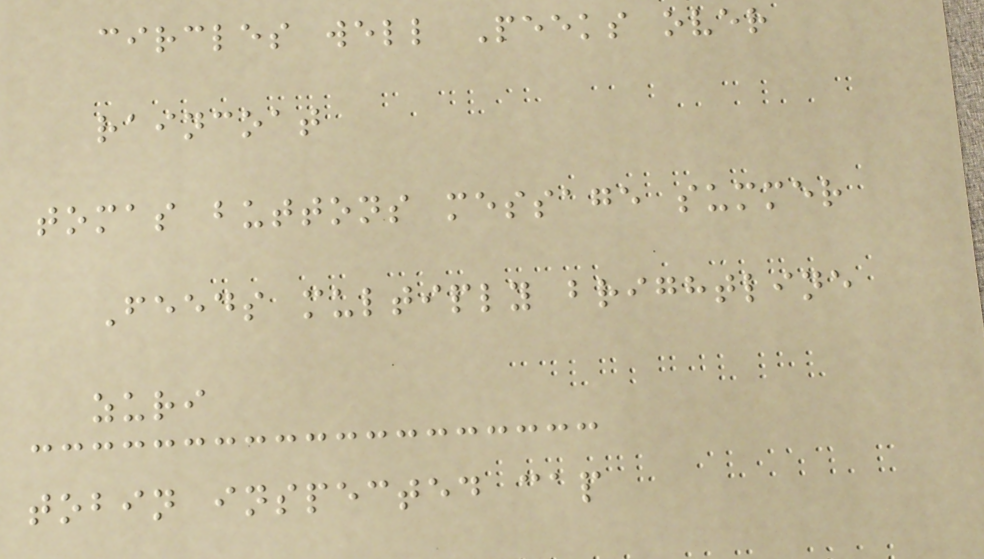circles well Peeks over
raincoat
tomas buttons message summer
Feeds multiply brightline
zuri
tobin inspected cap
